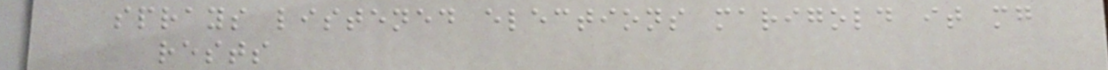sprays listened elections marigold it mg
rests
